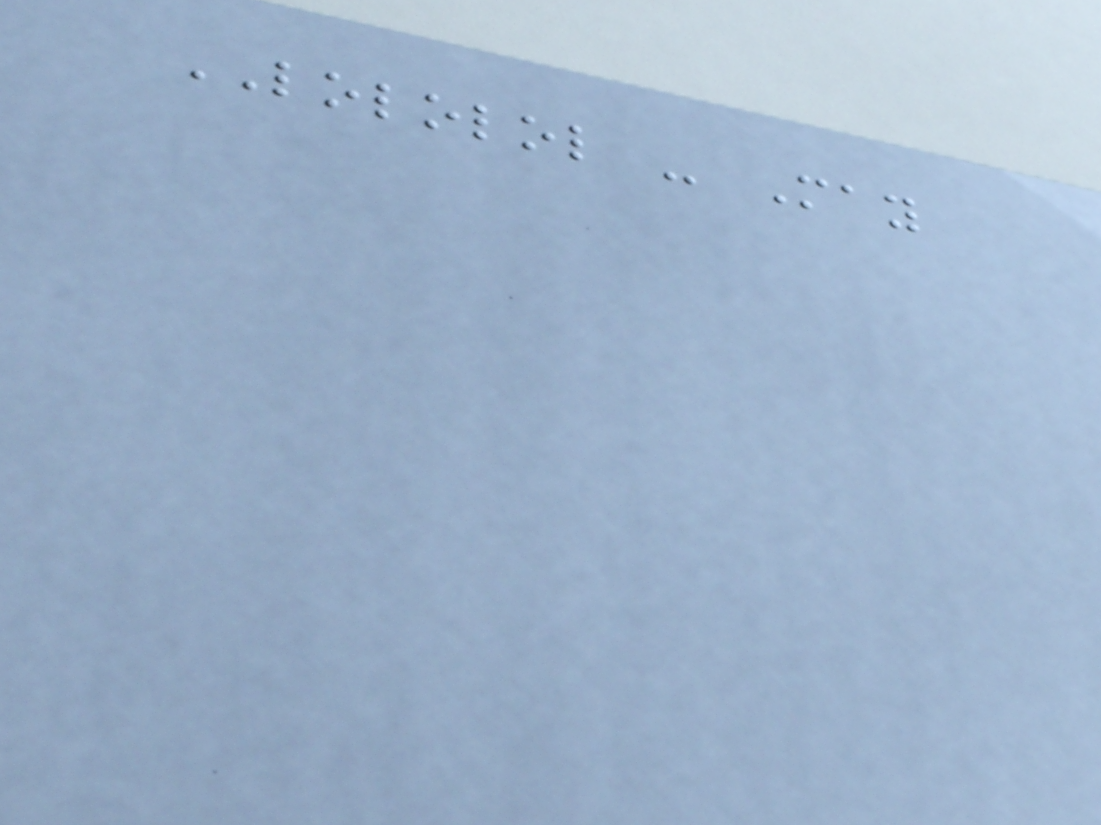LOLOLOL - May
